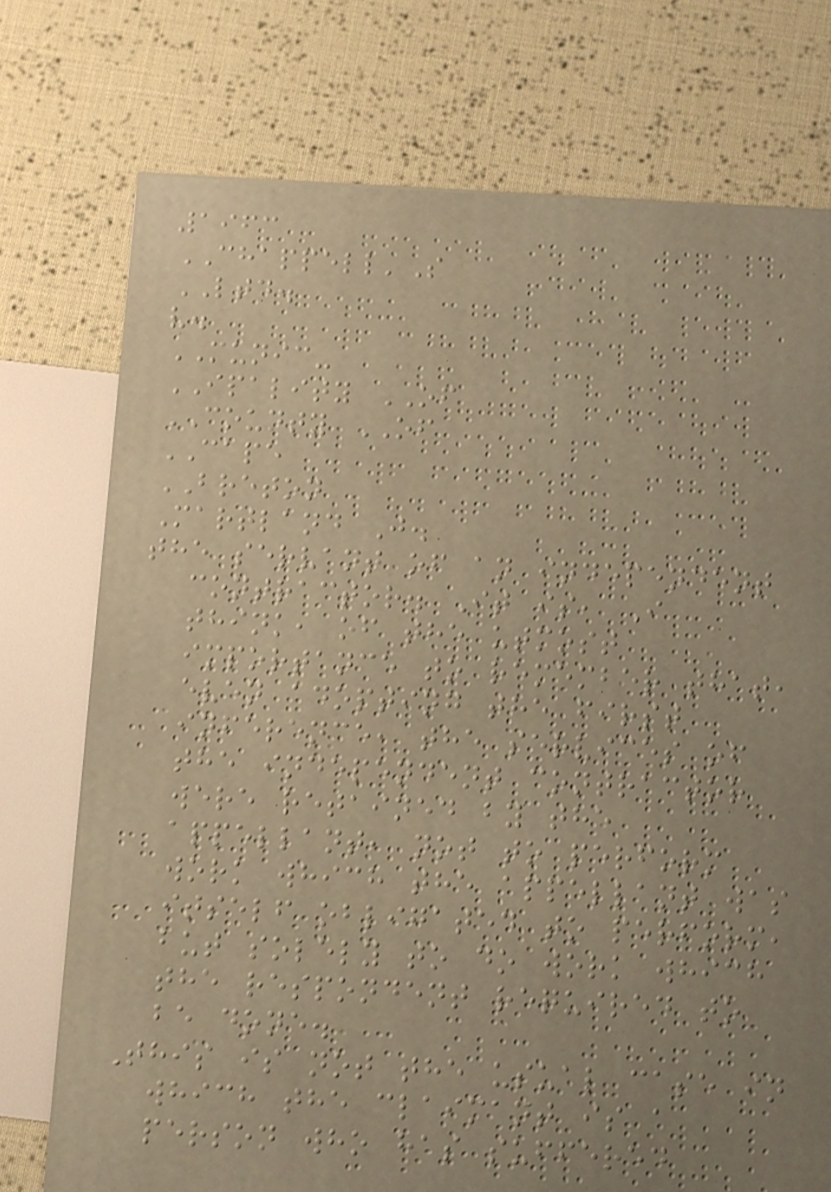1963
CHAPPELL'S
LTD.
v.
MUNIC-
IPALITY OF
COUNTY OF
CAPE
BRETON
Martland J.
the servant of an independent
contractor. It is, I
think, of the utmost
importance to remember that,
even adopting the first
inference, the services of
the independent contractor
were retained by the
appellant, not to perform
work which the appellant was
itself obligated to perform,
but solely to do work which
the respondent required to
be done.
This is not the usual case in
which the claimant is a
person who has suffered
